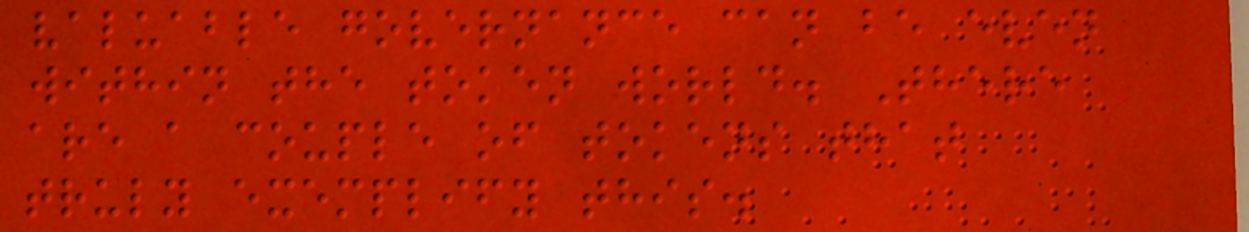valuable governance can be even
within the token world. There
are a couple of tokens that
truly exemplify this.
